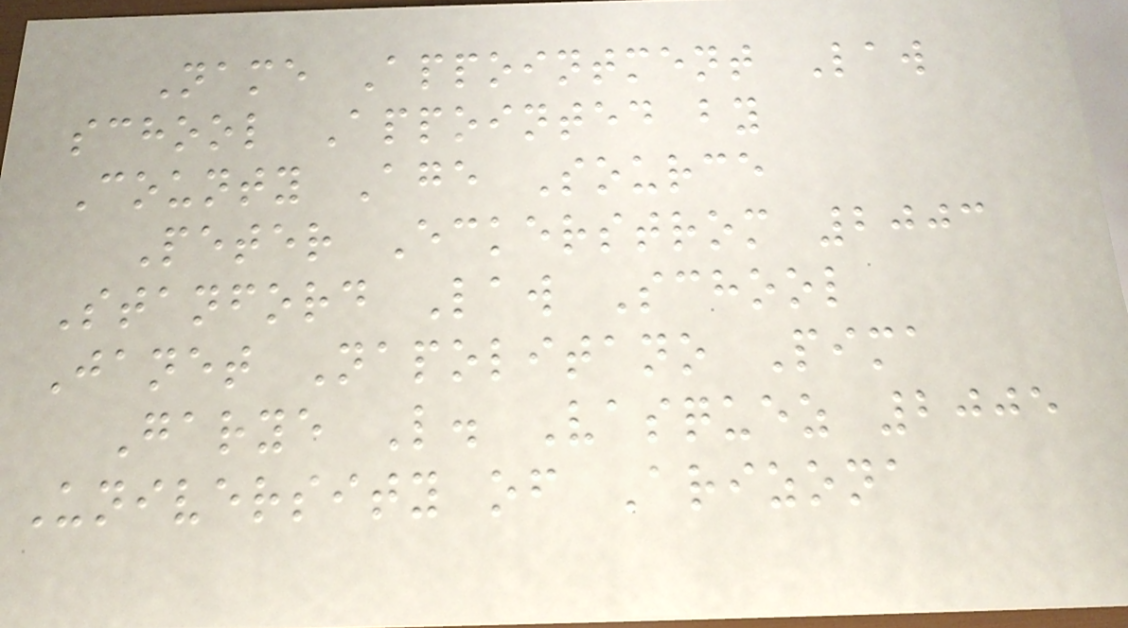Name Appointment Law
school Appointed by
County Age Source
Peter Eckerstrom 2003
Stanford Law School
Janet Napolitano Pima
Garye L. Vasquez 2005
University of Arizona
